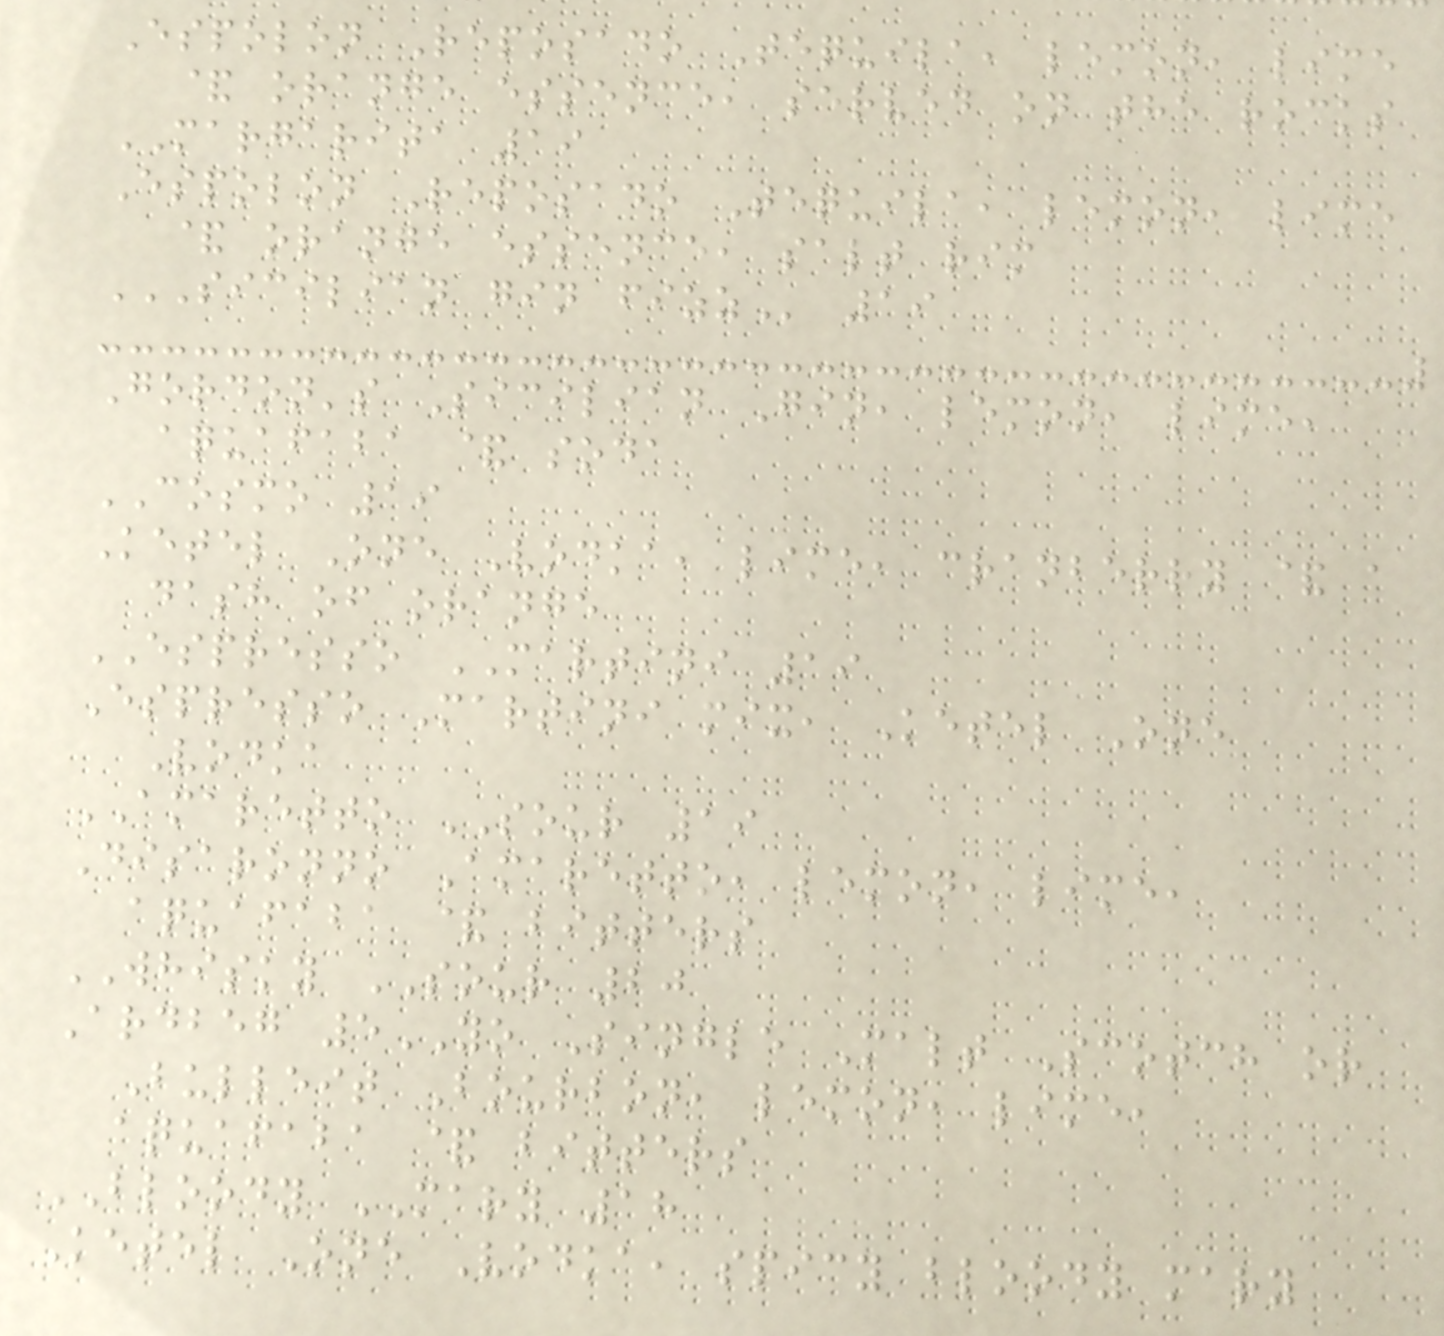Espolon Reposado Tequila, lemon, lime
& orange essence, served on the rocks
MARGARITA 19
Espolon Reposado Tequila, lemon, lime
& orange essence, salt rim
SICILIAN GIN FIZZ 19
Gordon's Sicilian Gin, lemon, lime,
aquafaba & soda
COSMO 19
Ketel One Vodka, lime, cranberry & a
dash of orange
ESPRESSO MARTINI 19
Espresso Martini mix, Ketel One
Vodka
AMARETTO SOUR 19
Disaronno Amaretto, lemon, lime,
aquafaba & bitters
WHISKY SOUR 20
Ardbeg 5YO Single Malt Scotch or
Bulleit Bourbon, lemon, lime,
aquafaba & bitters
BLOODY MARY 18
Ketel One Vodka, spicy bloody mary
